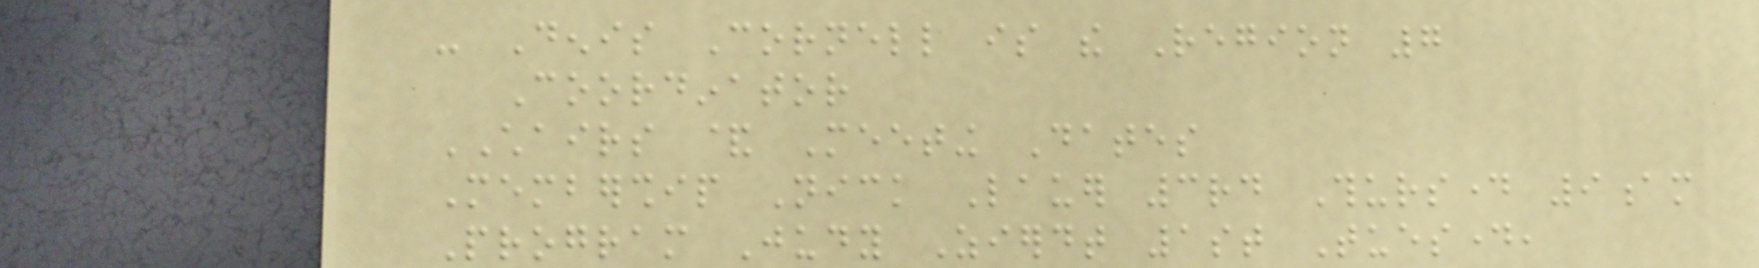- Denis Cornell is the Region 7
Coordinator
CHAIRS & Meeting Dates
Membership Nick Lauer 3rd Thursday 9am
Program Judy Zierdt 1st Tuesday,
